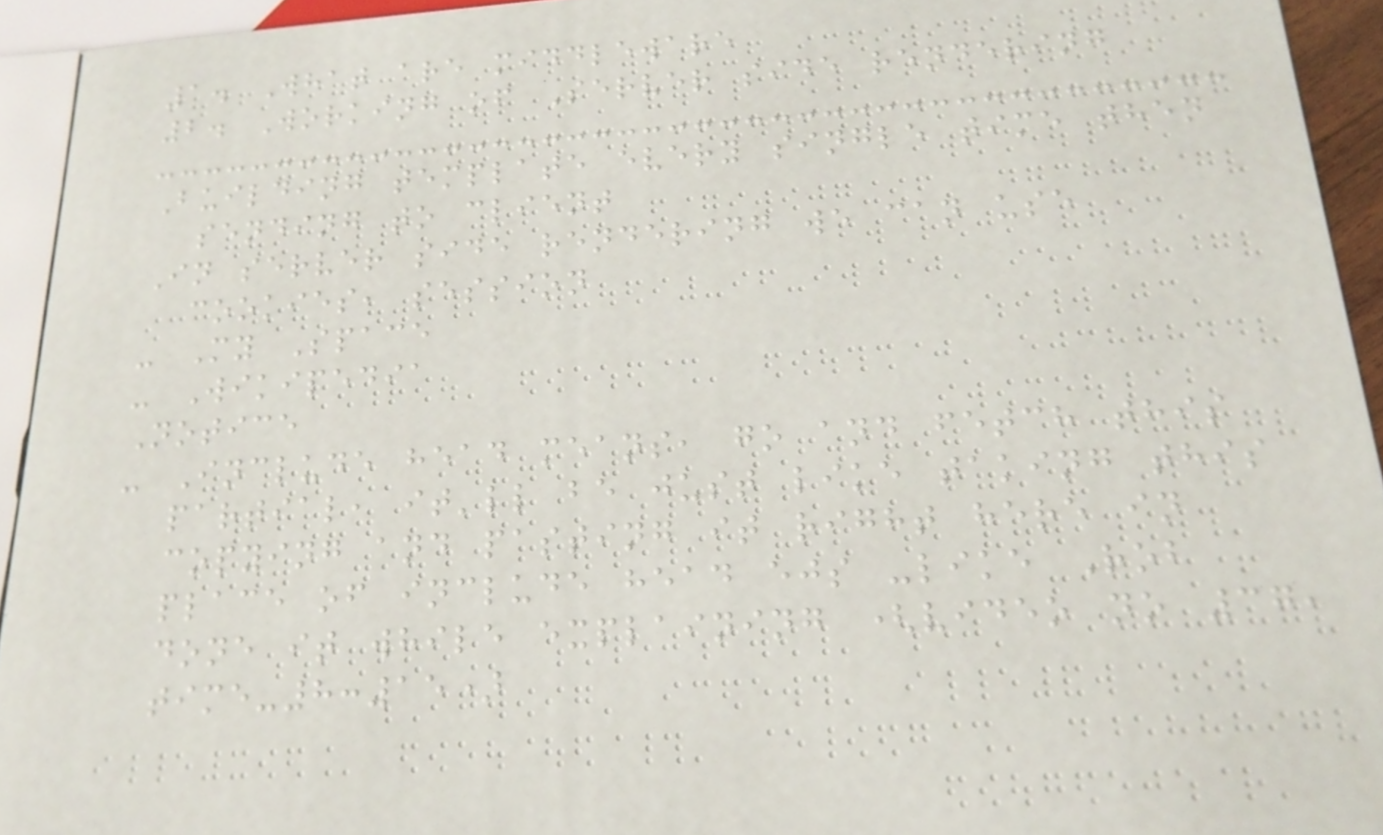1. What are middleware
2. Working of Server side rendering
Building template every single time then
sending to client
In server side rendering we can use
cookies, session
- My Space
- Wikipedia
Notice
- Include head means, go and fetch this
partial, it'll be just like taking this
copying and pasting it right here in
place of include head ejs -like Rob
done it while explaining (video no 37,
time-8:15)
